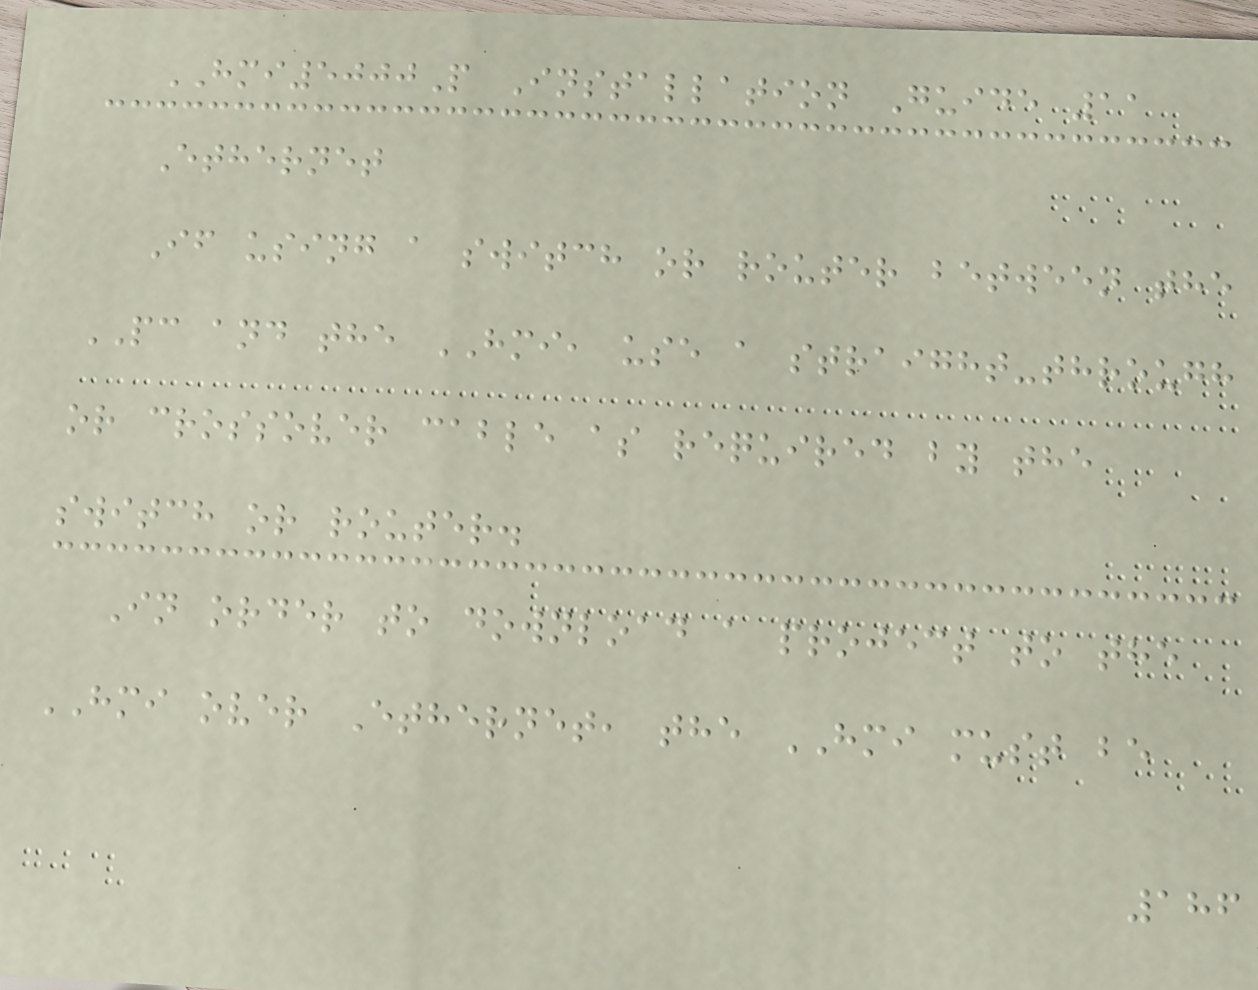HMI5000P Installation Guide 11
Ethernet
If using a switch or router between the
PC and the HMI, use a straight-through
or crossover cable as required by the
switch or router.
In order to download a project to the
HMI over Ethernet, the HMI must be
186
